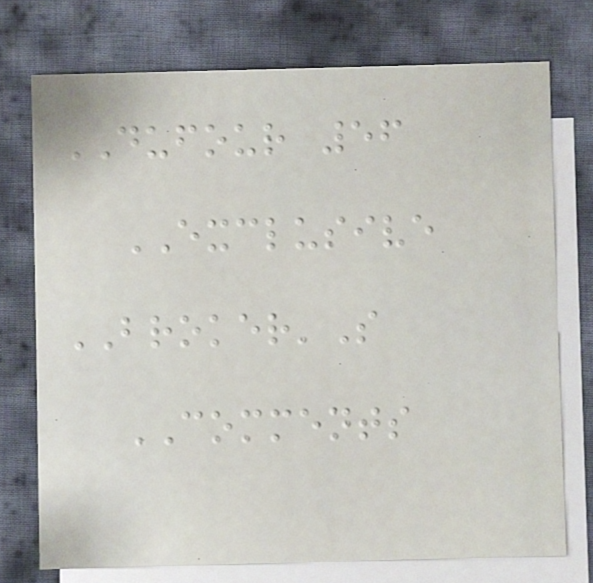DUFOUR 56
EXCLUSIVE
BROKER'S
COMMENTS
